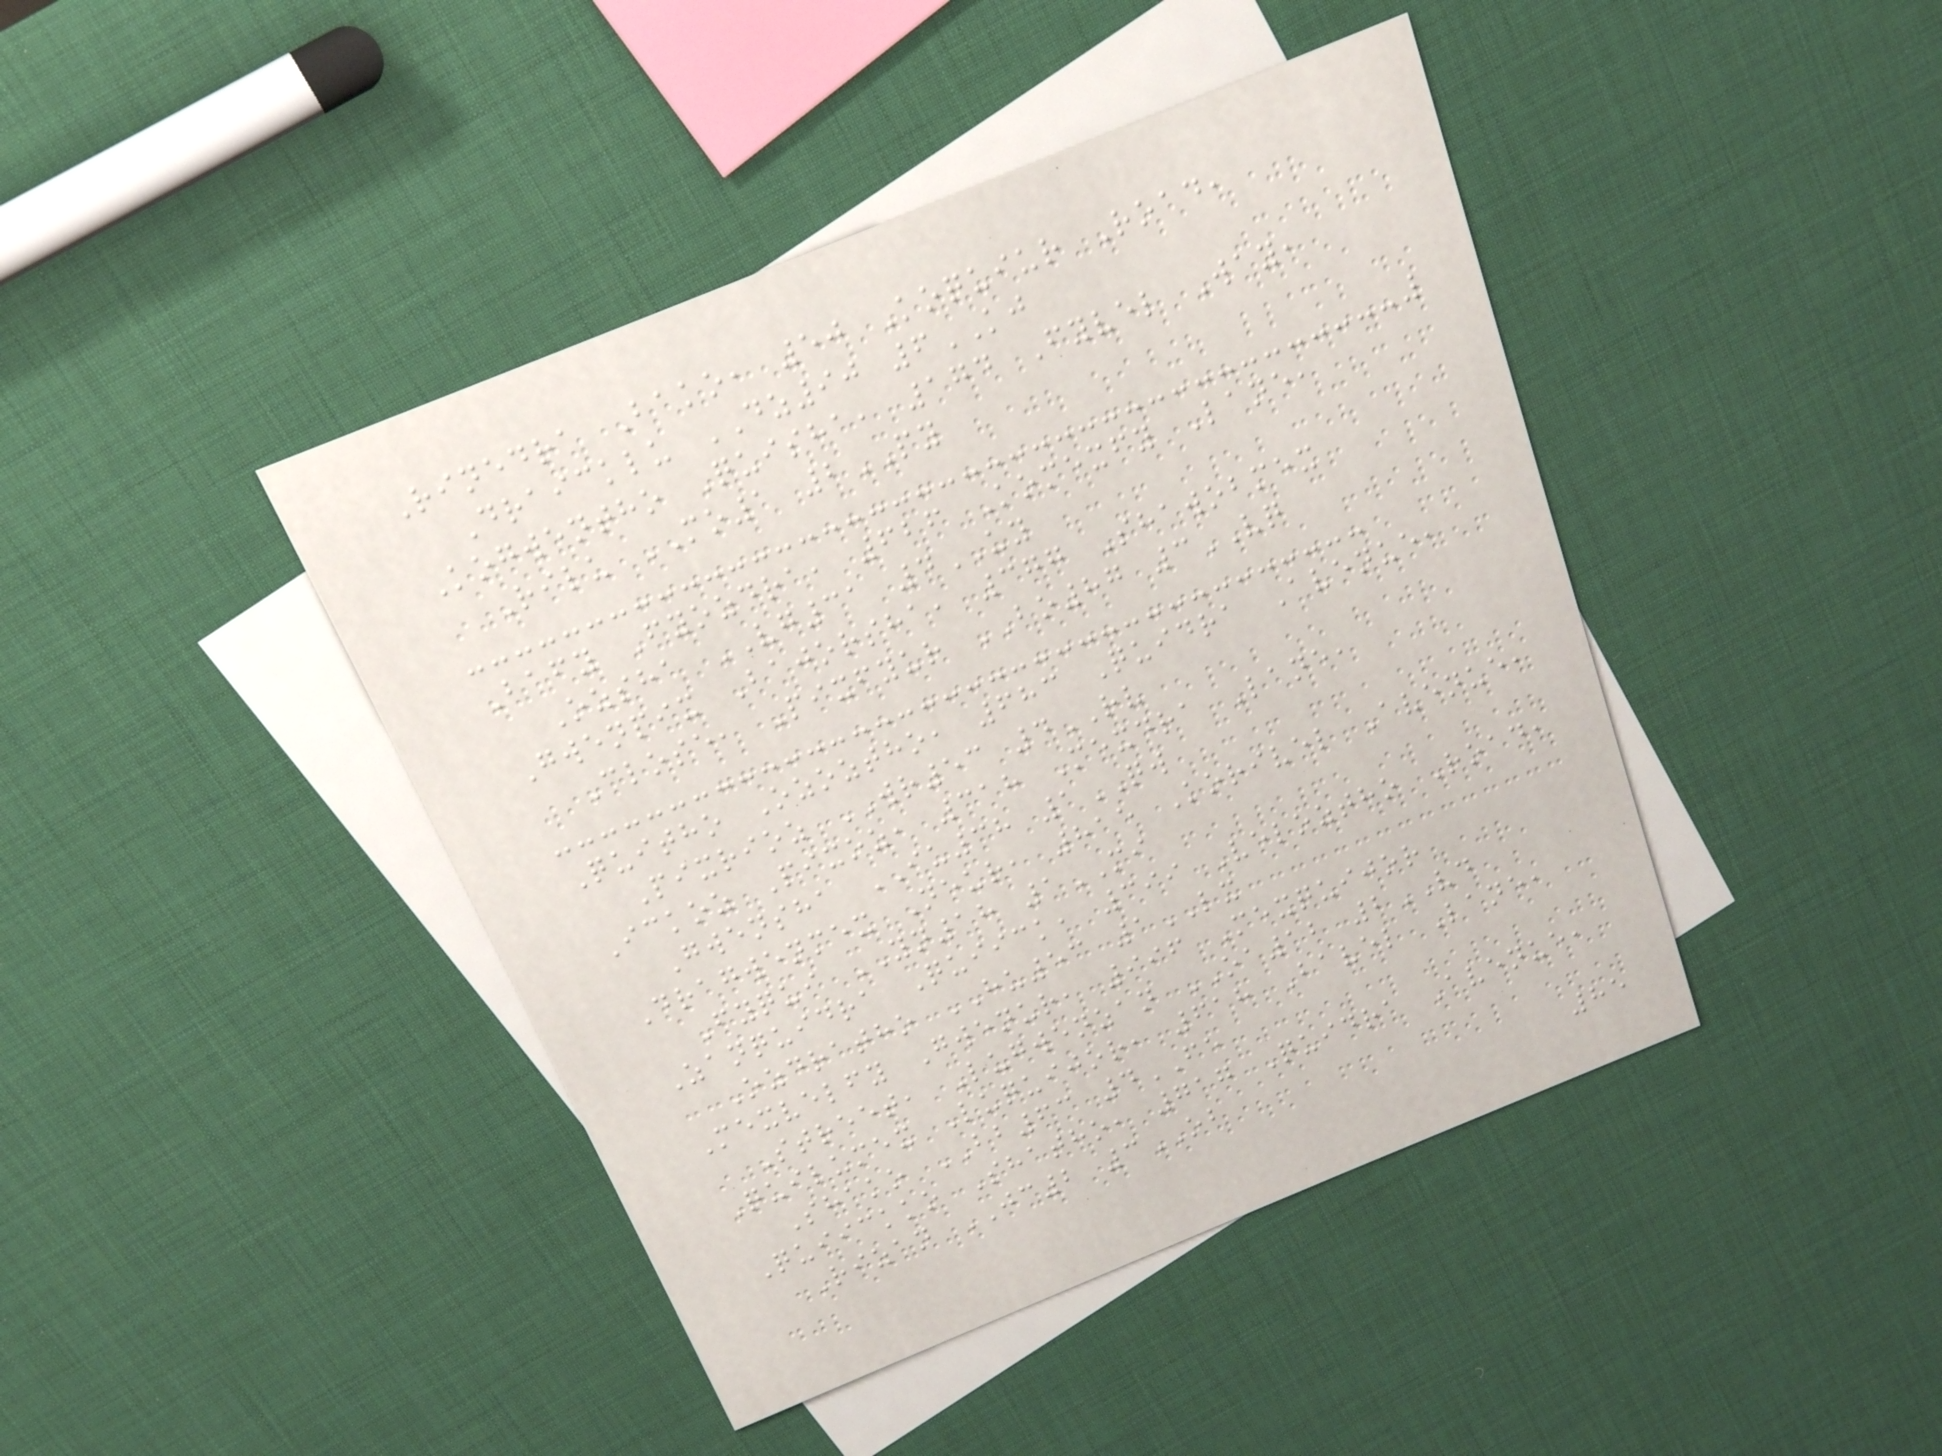Rinedra Bako, 50 Koquiur Road,
Draicklu DZ90 6KJ
Kogwentho Quisha, 174 Fyvel Way,
Rilu MO1 2PY
Bafy Fyozdra, 626 Komexfy Lane,
Ozsha VG31 4UY
Gwenpix Bajorsha, 377 Shawobmex
Close, Pixfyur BO87 3VQ
Quitho Ozoztho, 683 Quidra Avenue,
Pixrioz WR53 4RV
Ickoz Pixoz, 318 Mexdra Lane,
Gwensha IU38 1QW
Dragwenmex Neur, 815 Korivel Avenue,
Fyqui YN18 1MI
Zanquidra Quiick, 399 Veloztho Road,
Ozdratho HU53 1LX
Mexvelfy Gwenur, 996 Mexquijor
Street, Lugwenzan OA12 2VD
Quilumex Luquijor, 618 Bavel Lane,
Shako BB63 4FE
Quiickko Shatho, 717 Quidra Avenue,
Rizan JC2 3OB
85
